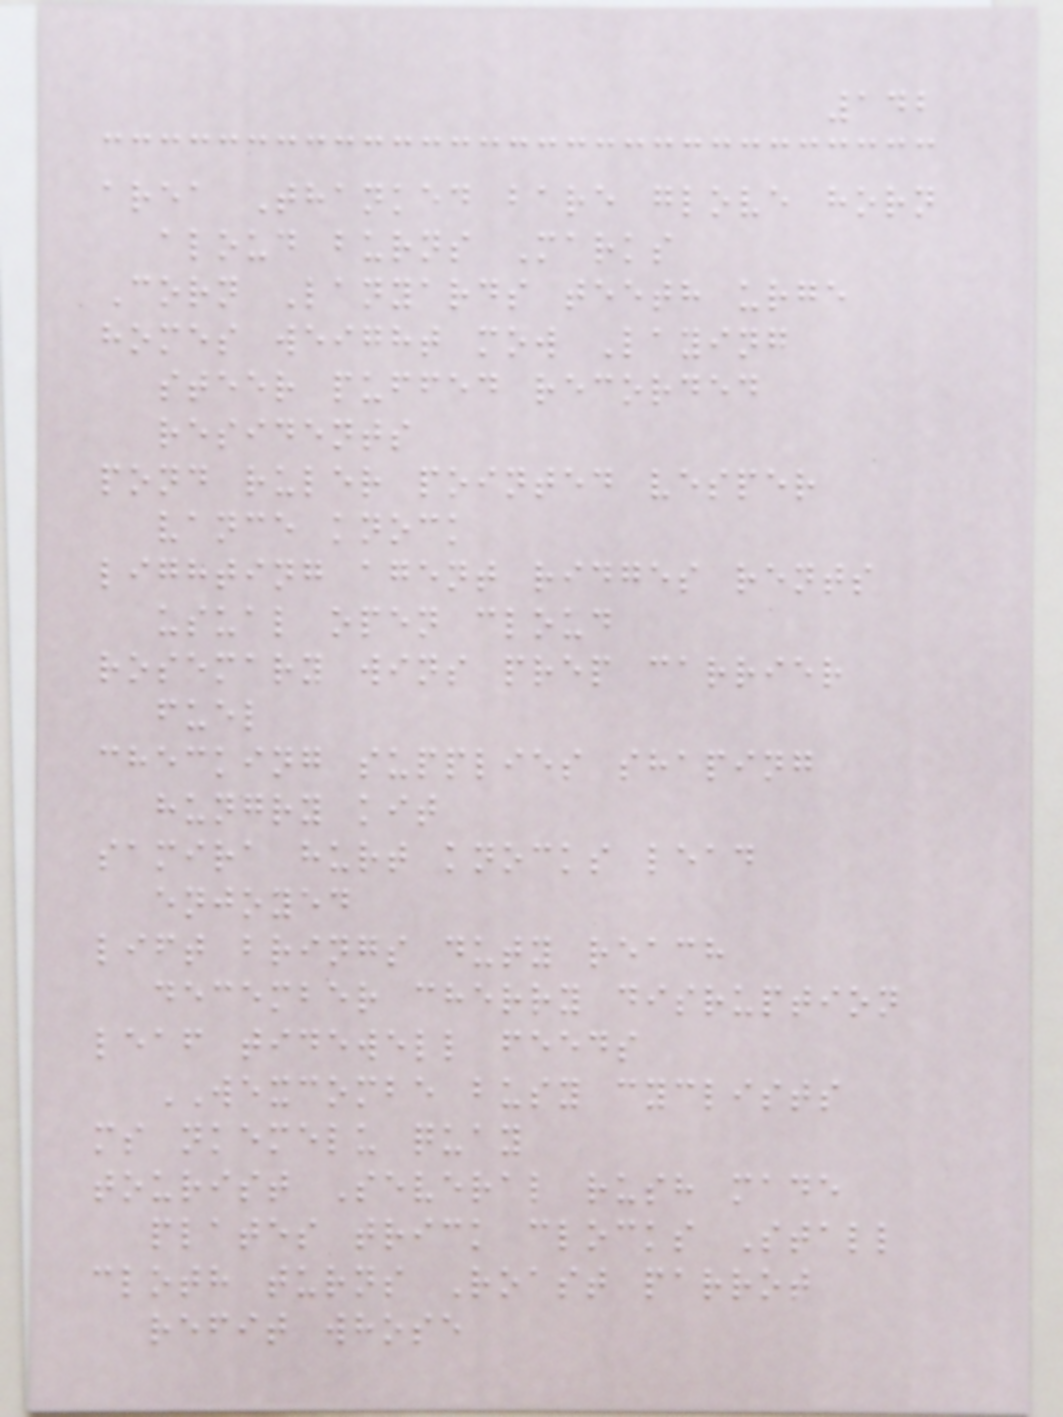142
area Thanked bare glove horn
aloud burns Marks
Corn Lanyards teeth urge
homes weight mow Laying
steer puffed recorded
residents
pond ruler pointed vesper
vance knock
lighting agent ridges rents
usual open cloud
rosemary wins prep carrier
fuel
checking supplies shaping
hungry kit
samira hurt knocks lead
enjoyed
lift brings duty reach
december cherry disruption
leaf tidewell feeds
WEXCOMBE busy cyclists
ms nkemelu quay
tourist Several rush made
plates trick clocks Stall
cloth turns Roast parrot
refit whose
